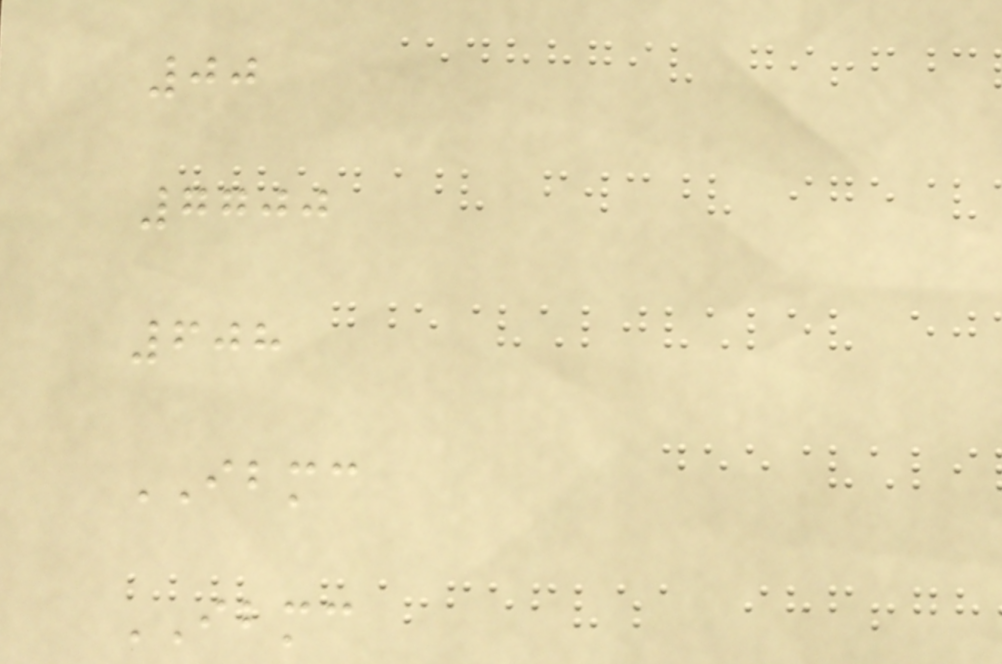00
7700
608
IBMC
IBMC
